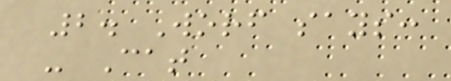2. Worf says:
- Cat
